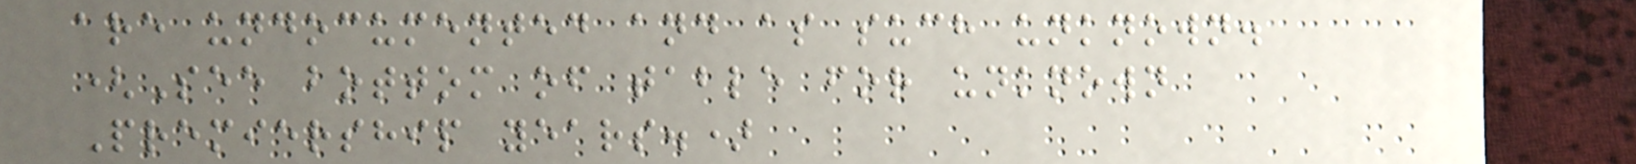are undocumented and as such unknown.
(See bottom of table for unknown
Premiership years.)
